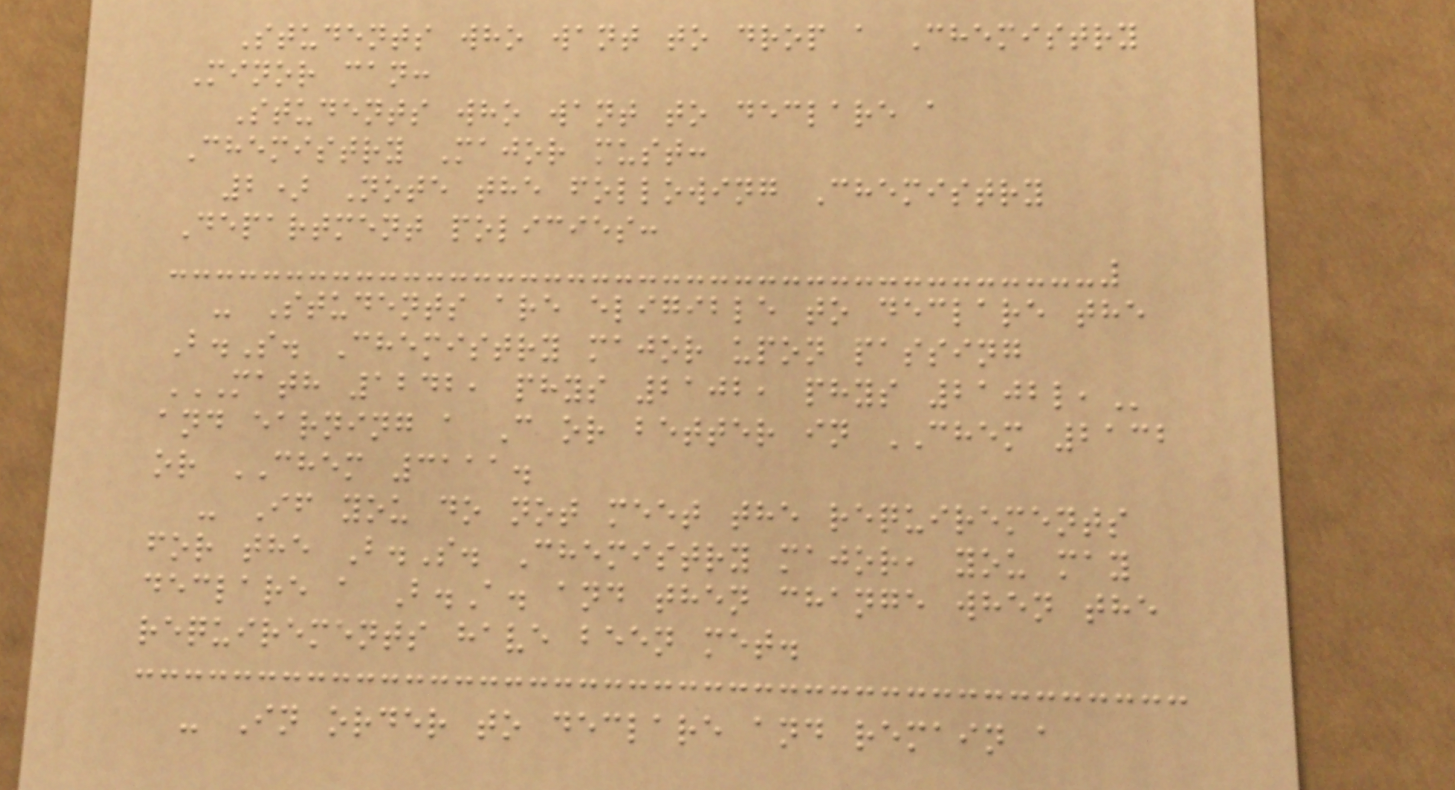Students who want to drop a Chemistry
Minor can:
Students who want to declare a
Chemistry Major must:
2) Note the following Chemistry
Department policies:
- Students are eligible to declare the
B.S. Chemistry major upon passing
MATH 1242, PHYS 2102, PHYS 2102L,
and earning a C or better in CHEM 2132
or CHEM 3111.
- If you do not meet the requirements
for the B.S. Chemistry major, you may
declare a B.A. and then change when the
requirements have been met.
- In order to declare and remain a
